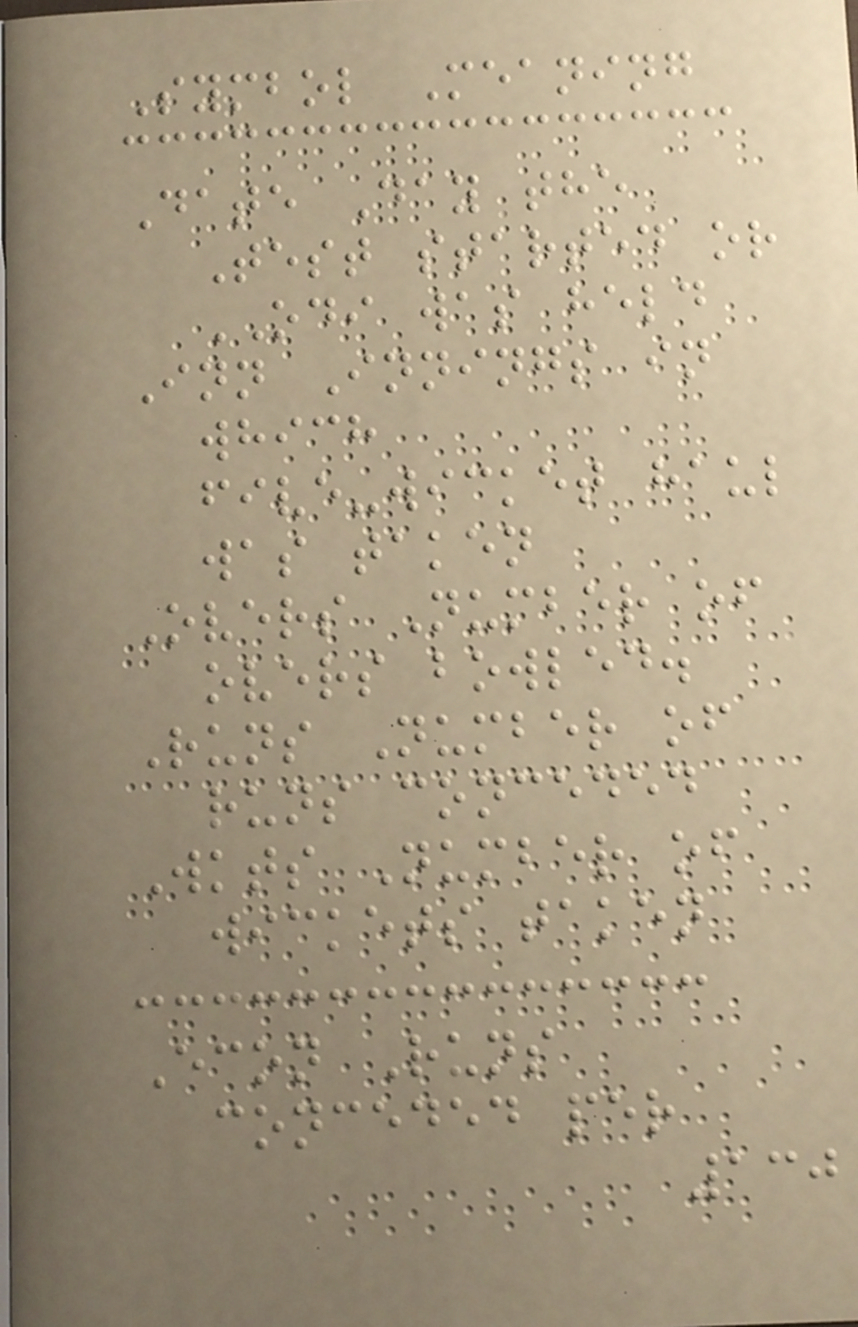Symbol Meaning
Date Day the
Test started or
ODI was held
Inn Innings in
which
five-wicket haul
was taken
Overs Number of
overs bowled.
Runs Number of
runs conceded
Wkts Number of
wickets taken
Econ Runs
conceded per
130
